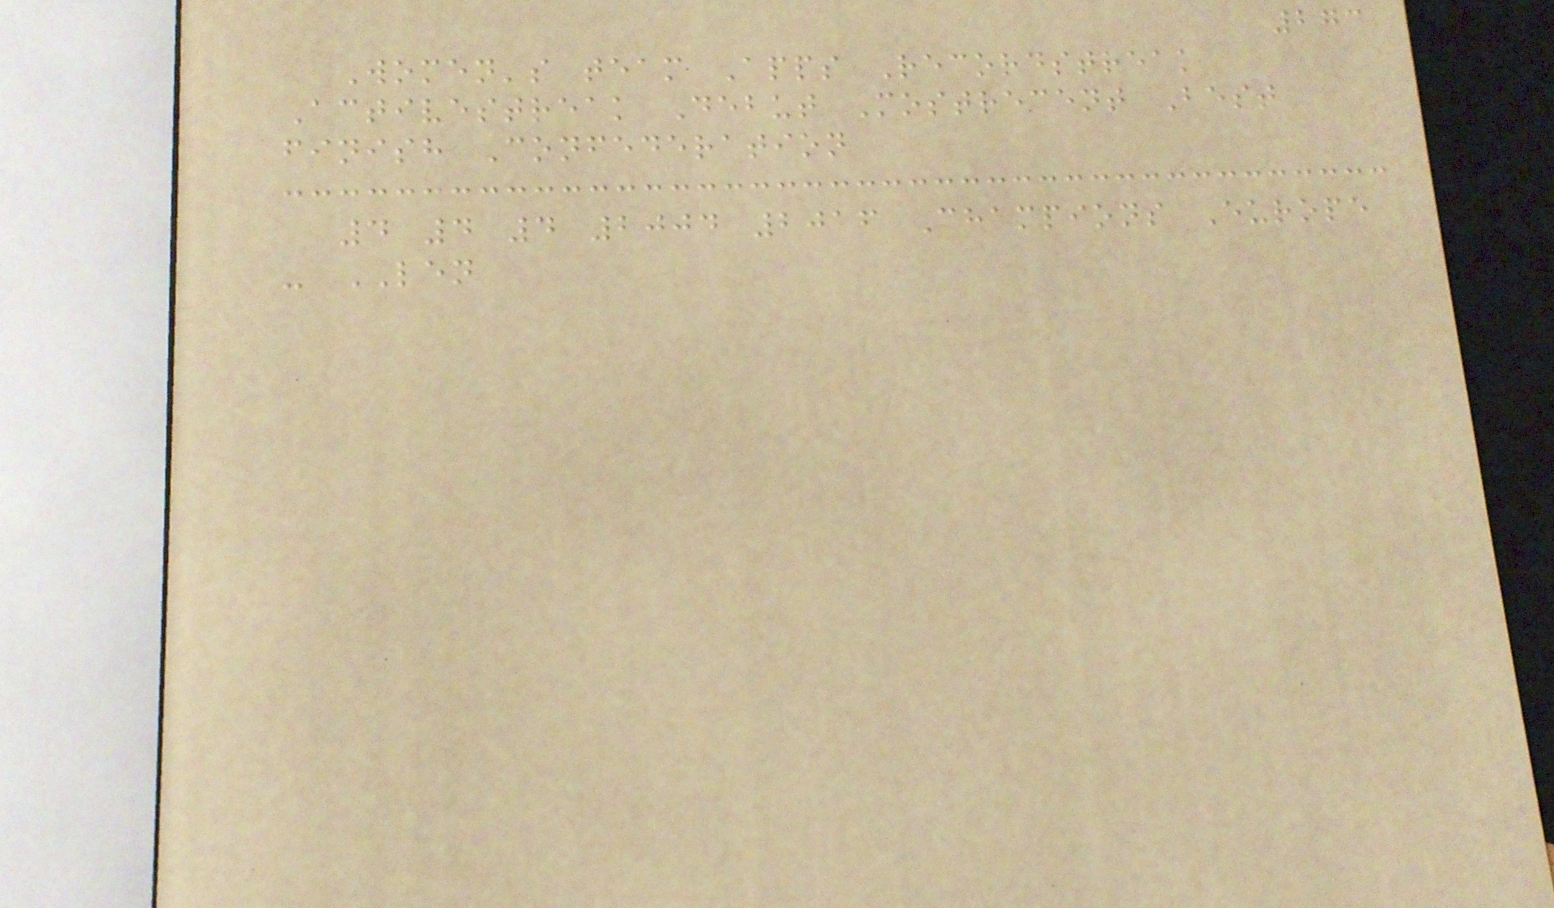273
Women's team Apps Recordstreak
Activestreak Debut Mostrecent Best
finish Confederation
4 4 4 2004 2016 Champions Europe
- LEN
